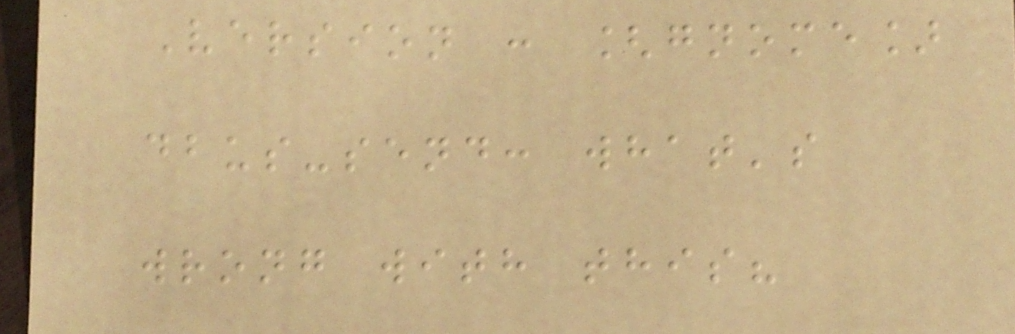Version : [gnome]
dbus-send: what's
wrong with this?
